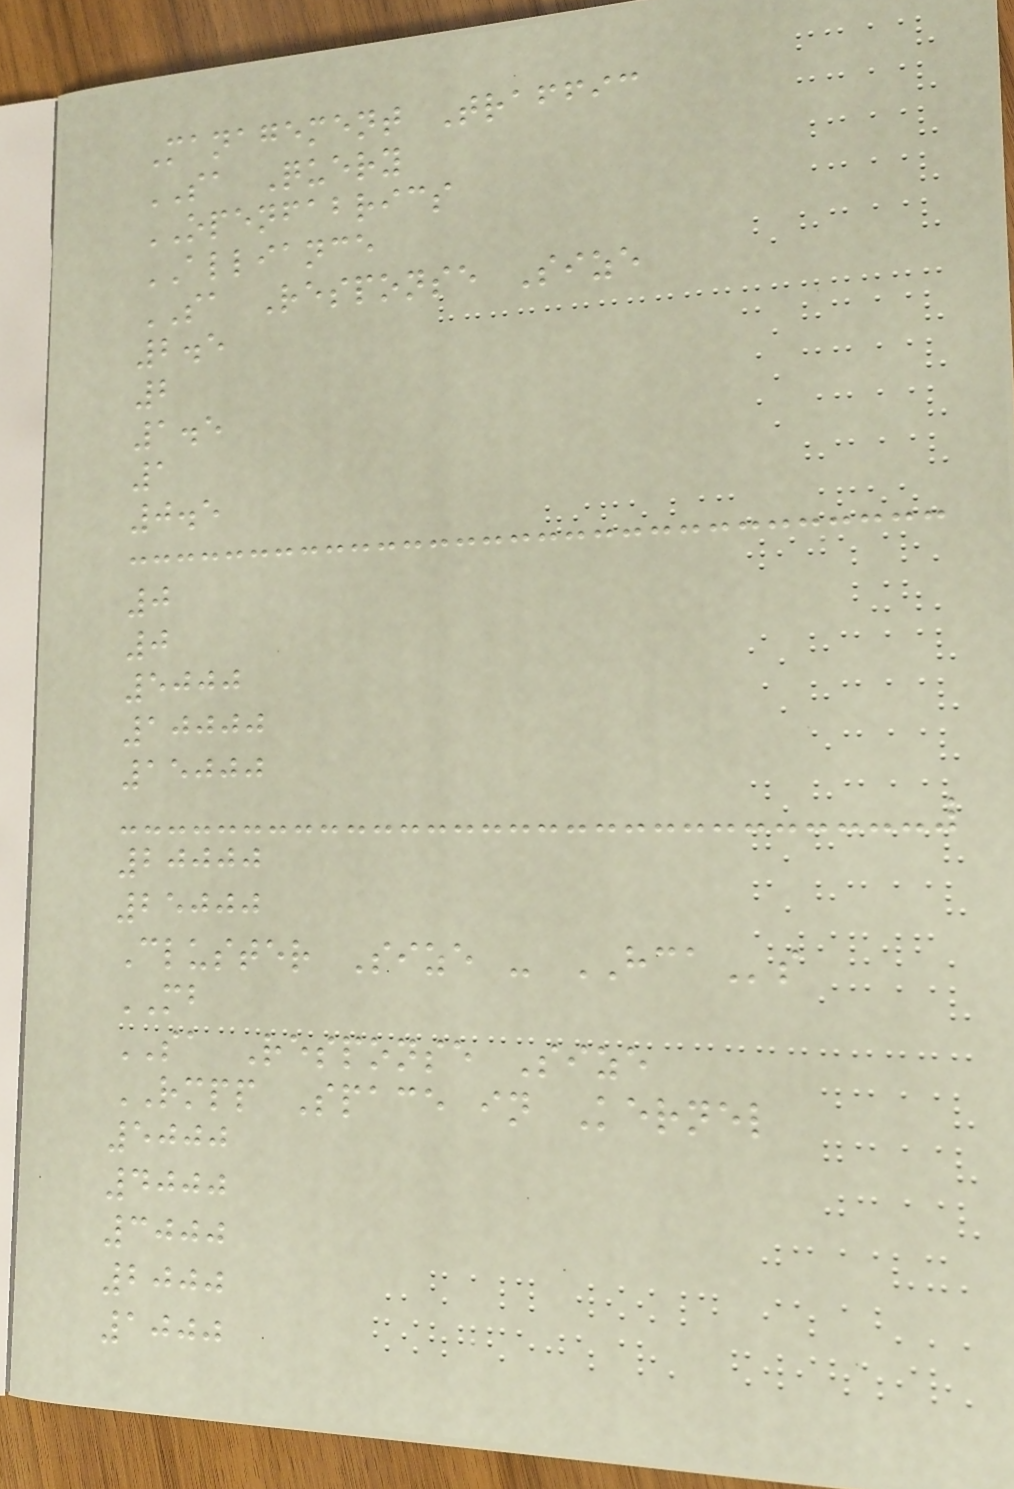Management Traffic
SA Query
OPENFABRICS
ALLIANCE
SA Response Size
2.5
2
1.5
1
0.5
0
0
5000
10000
15000
20000
25000
Cluster Size - HCAs
MB
SA Response Size
RMPP Space in Kernel
5000
4000
3000
2000
1000
